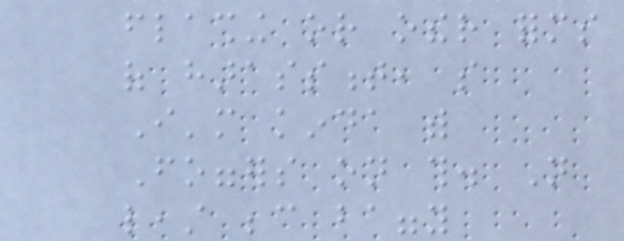flashing or other forms
of harassment, so
I'm kinda with
Foggers on this. Not
least because baggy
